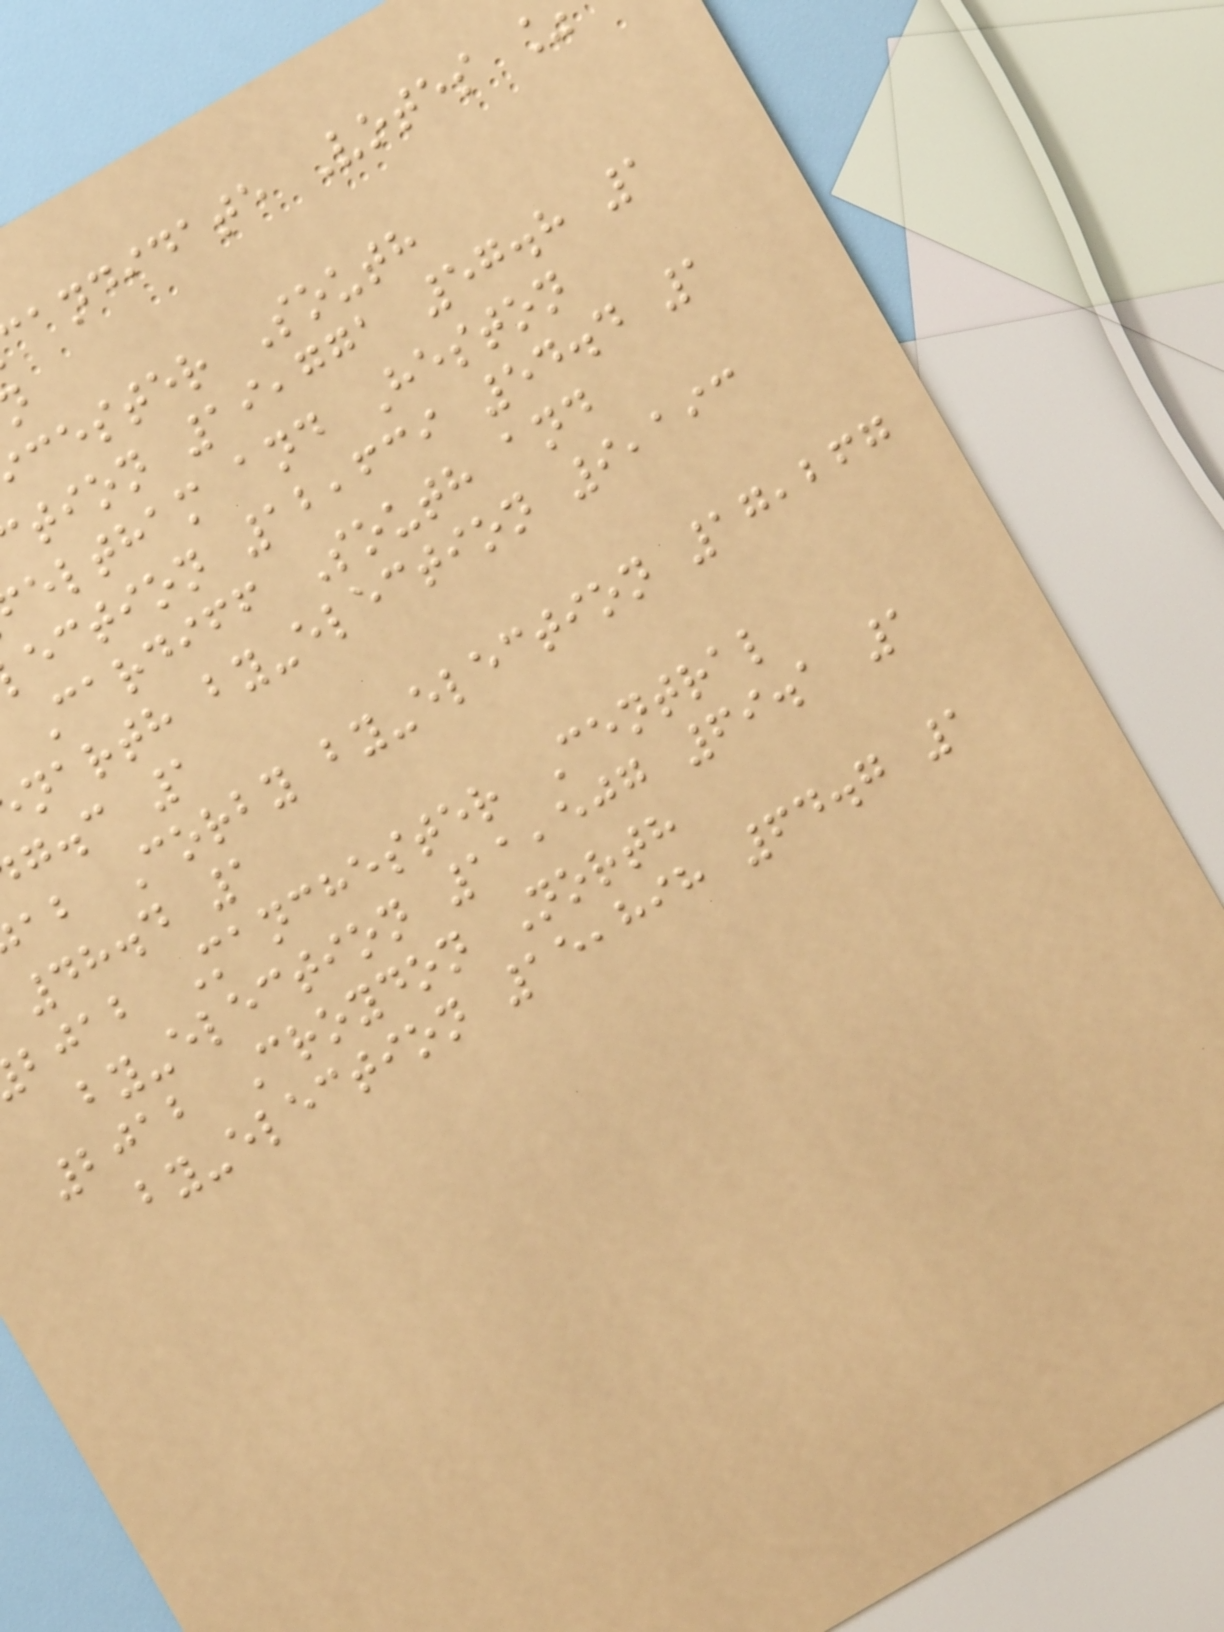andidate Votes
cester South
tion 19,771 57.8 1
eltham and Heston
ection 12,639 54.4 1
Cardiff South and
narth by-election 9,193
g.c 1
ab Corby by-election 17,267
48.4 1
bjab Manchester Central
by-election 11,507 69.1 1
2012 Croydon North
by-election 15,898 64.7 1
